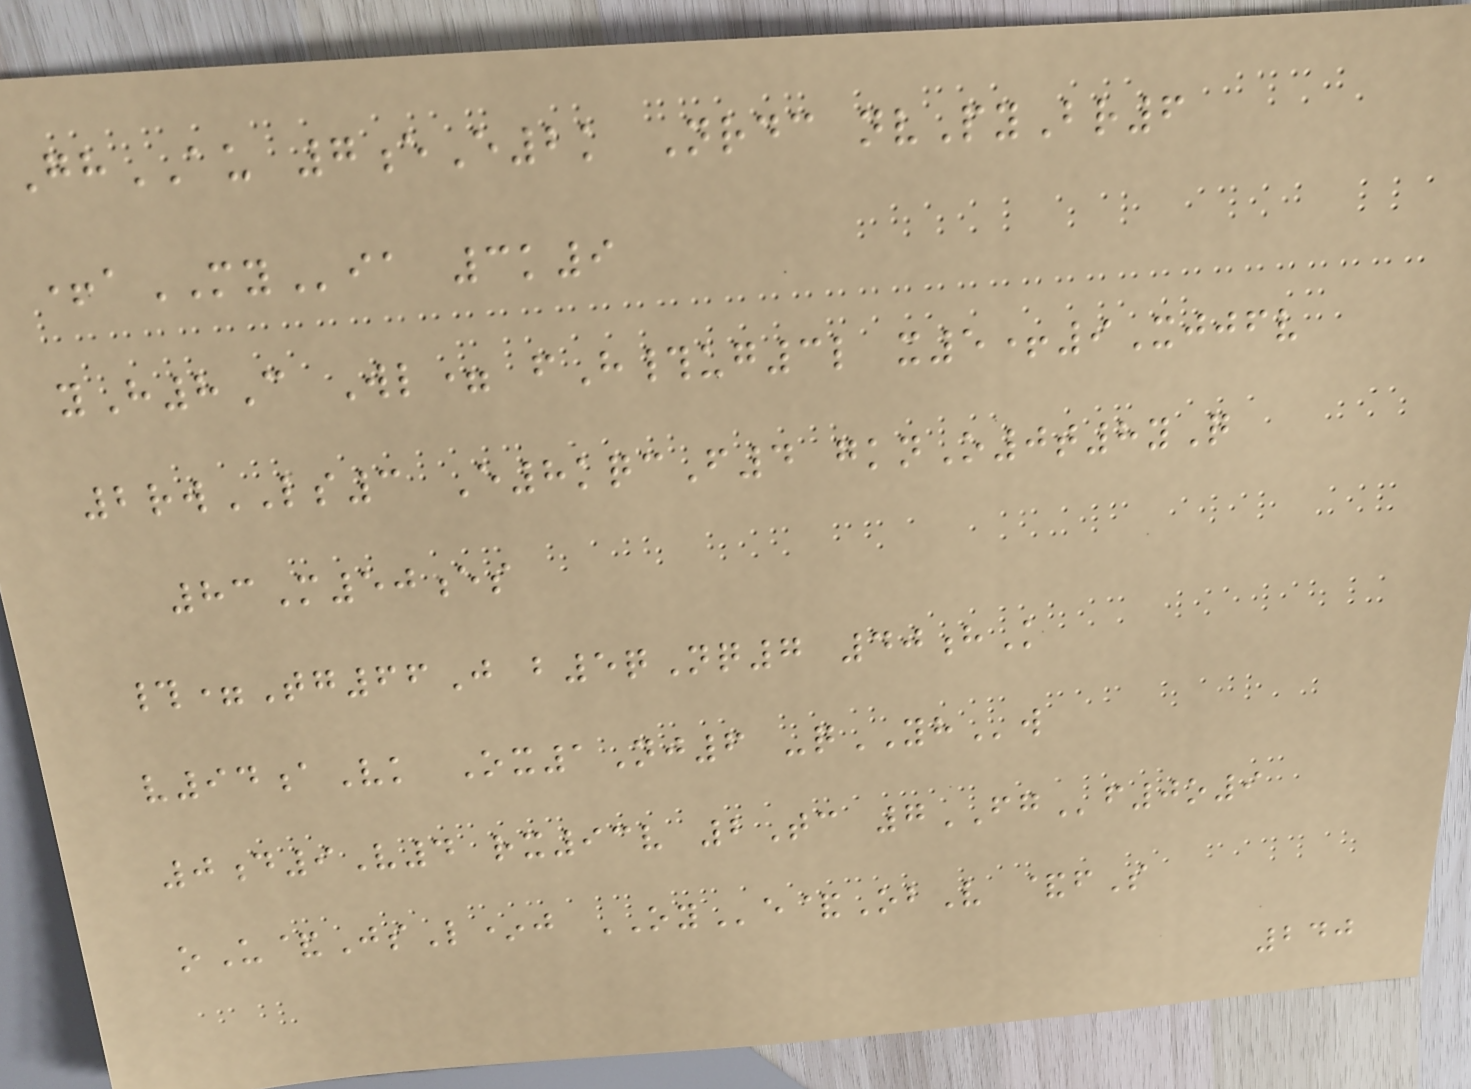GhAU 7eE2k Nrdc nvPyBr6
+aMYia 3k9
yH8C Wl= fH#ug3l x5+9Xjjfv
2rwLS3 E8kqcF4 gknO0t8yQ
83M50es
#=Tg66J b5qNq7 40hK
v94aVk Ox1Nj6 -qYHw
0d9V4 rx93v 2Tc 7FGf0o9
oU&JsL*j OYe&ObV &fS
240
